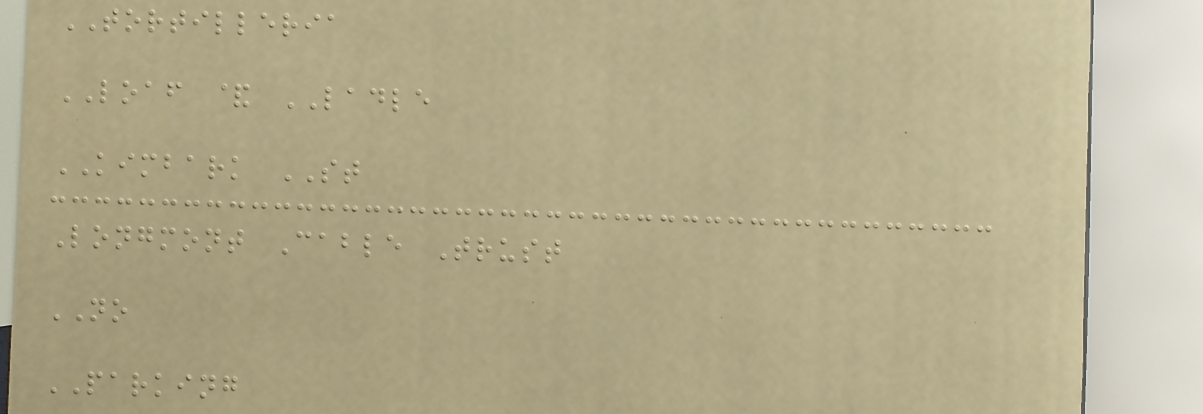TORTILLERIA
LOAF & LADLE
KIMBARK ST
Longmont Cable Trust
NO
PARKING
